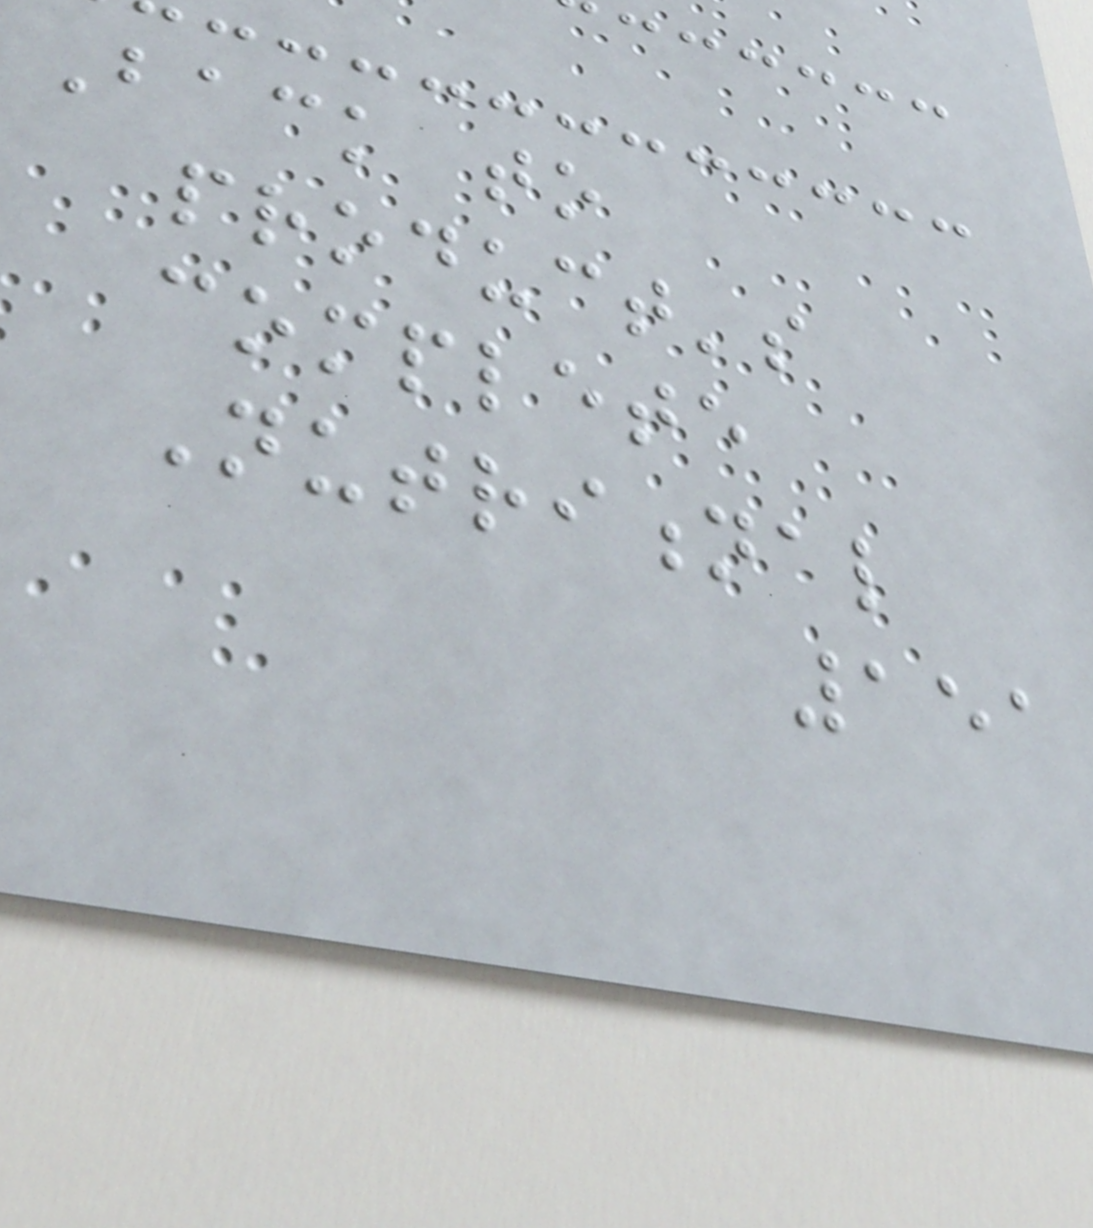Back to
product's
complete
Nutritional
151
